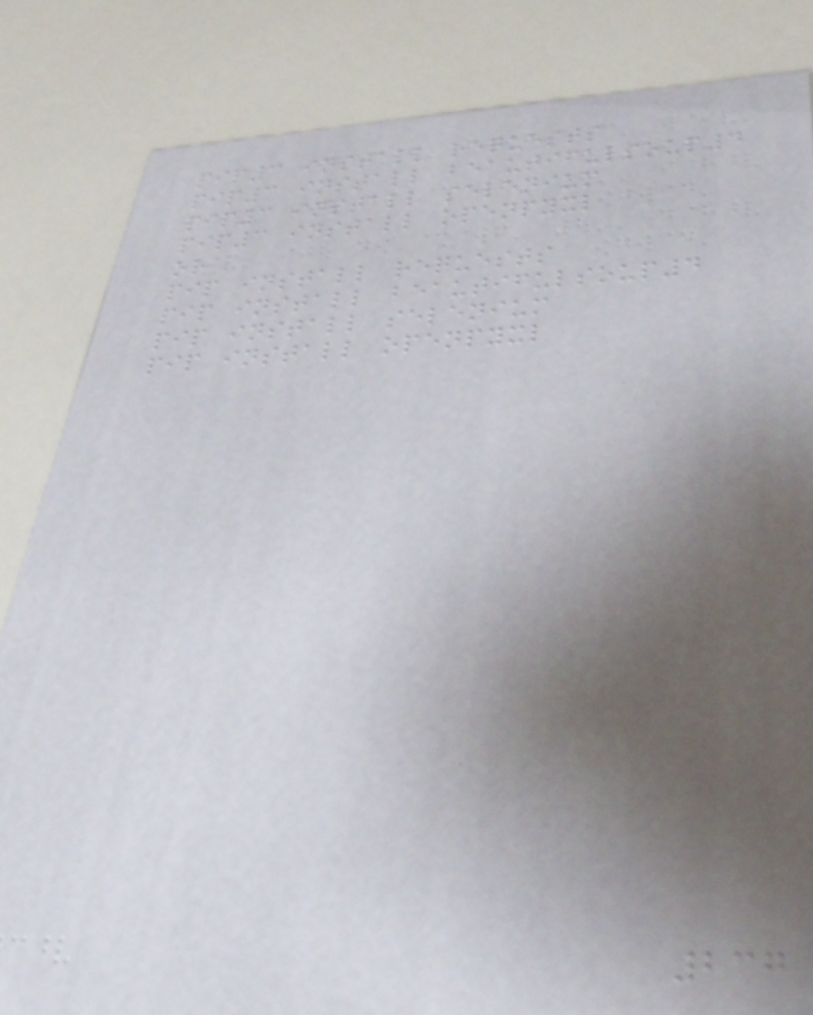pip3 install requests
pip3 install beautifulsoup4
pip3 install selenium
pip3 install openpyxl
or
pip install requests
pip install beautifulsoup4
pip install selenium
pip install openpyxl
237
